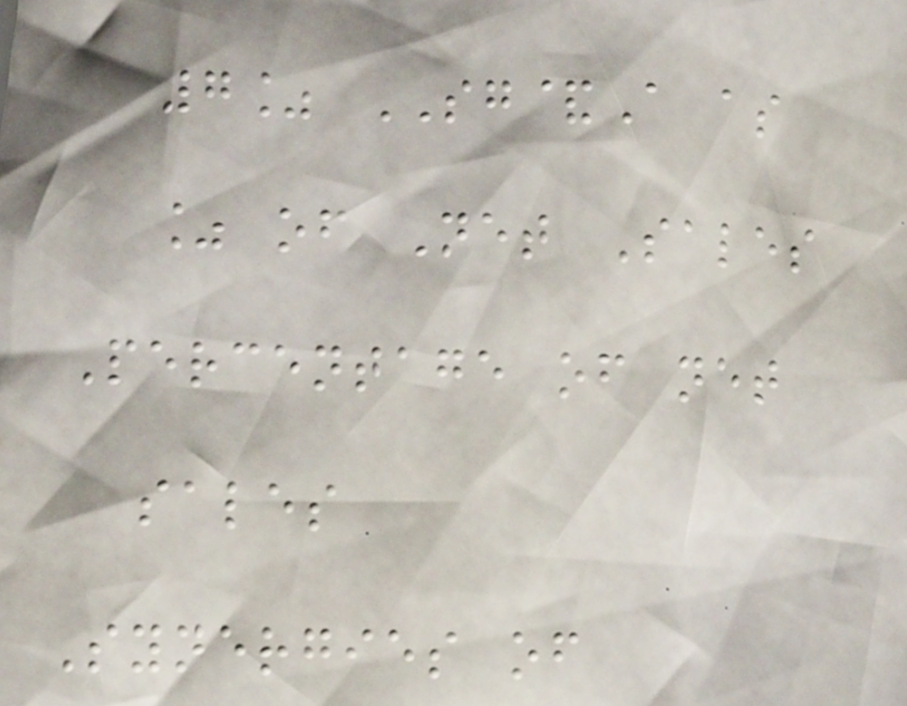7% SG&A as
% of Net Sales
Percentage of net
sales
Synergies of
